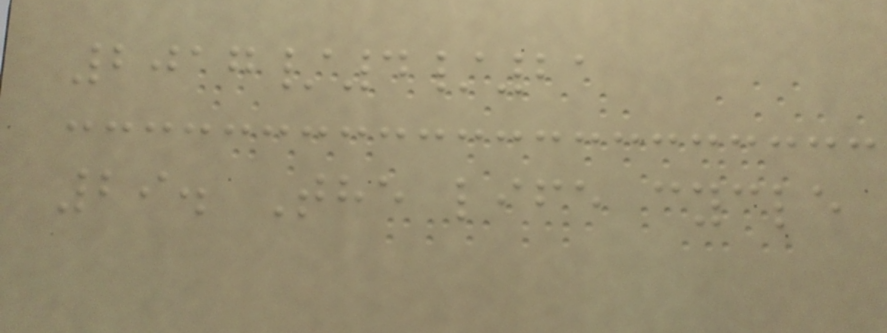2017/4/21
29. The life cycle
